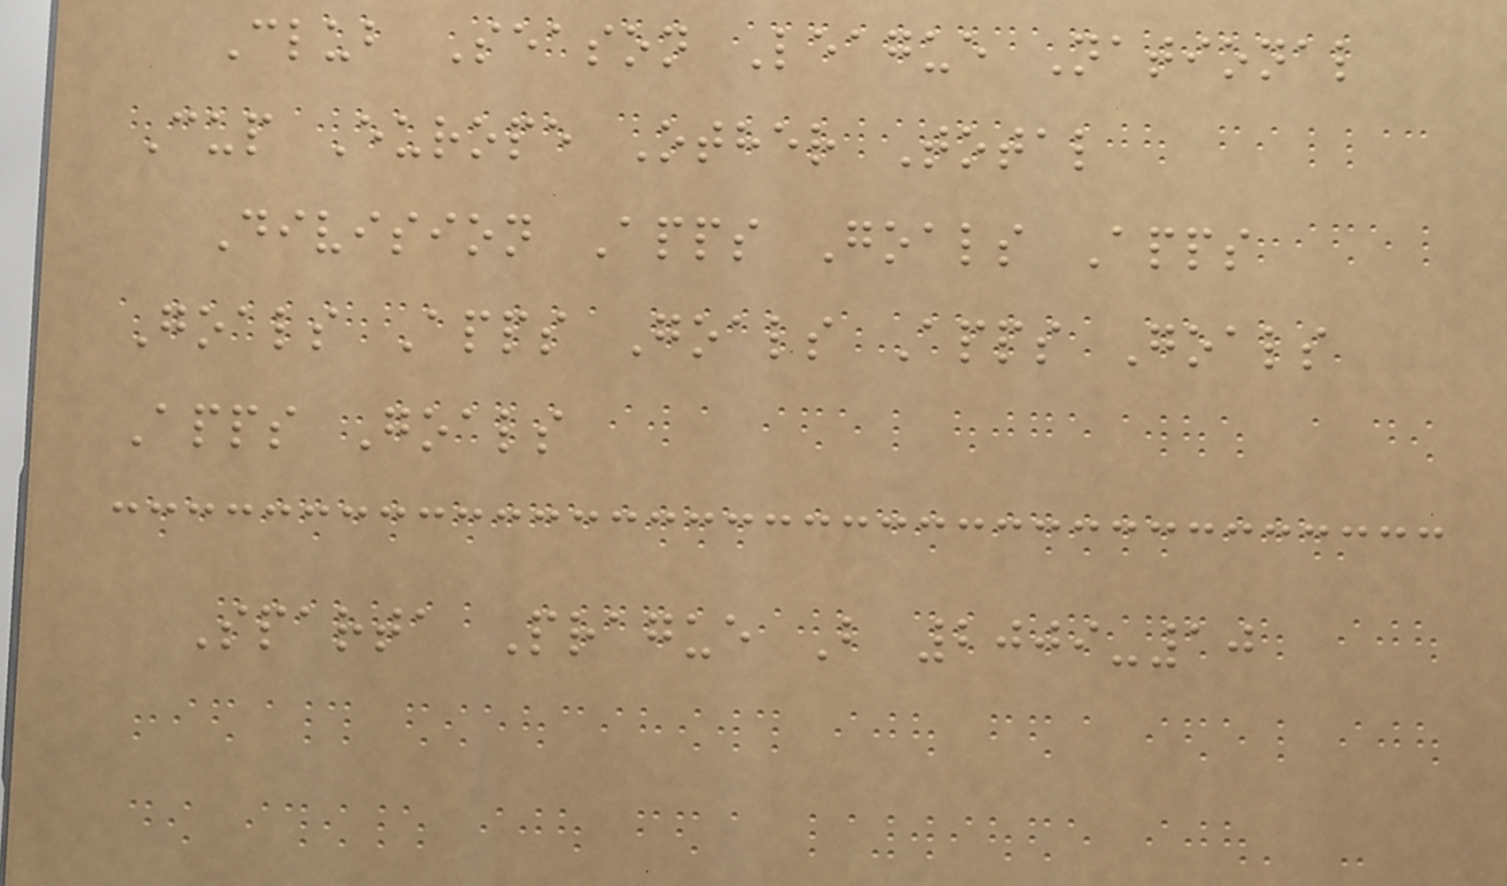Club Season League National
Cup Europe Other Total
Division Apps Goals Apps
Goals Apps Goals Apps Goals
Apps Goals
Sparta Prague B 2009-10
